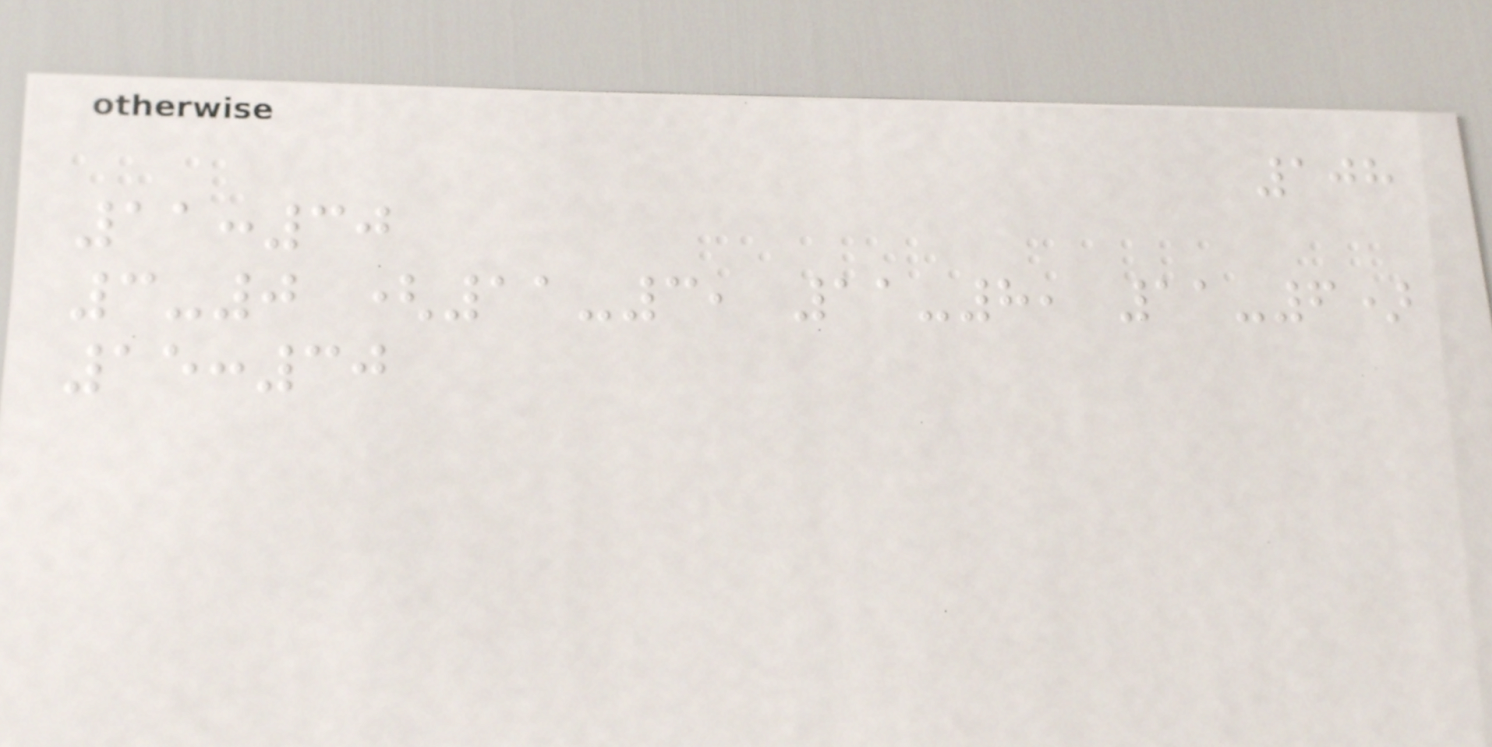108
11:30
3-0 (11-3, 11-8, 11-6)
15:30
